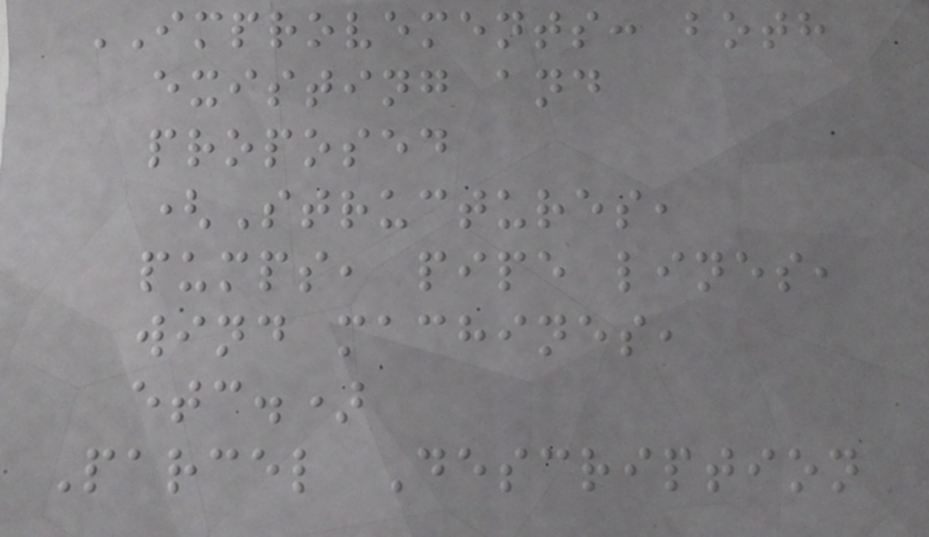IMPROVEMENTS: both
existing and
proposed
(Structures,
pumps, pipe lines,
wind machines,
etc.)
Parcel Description
